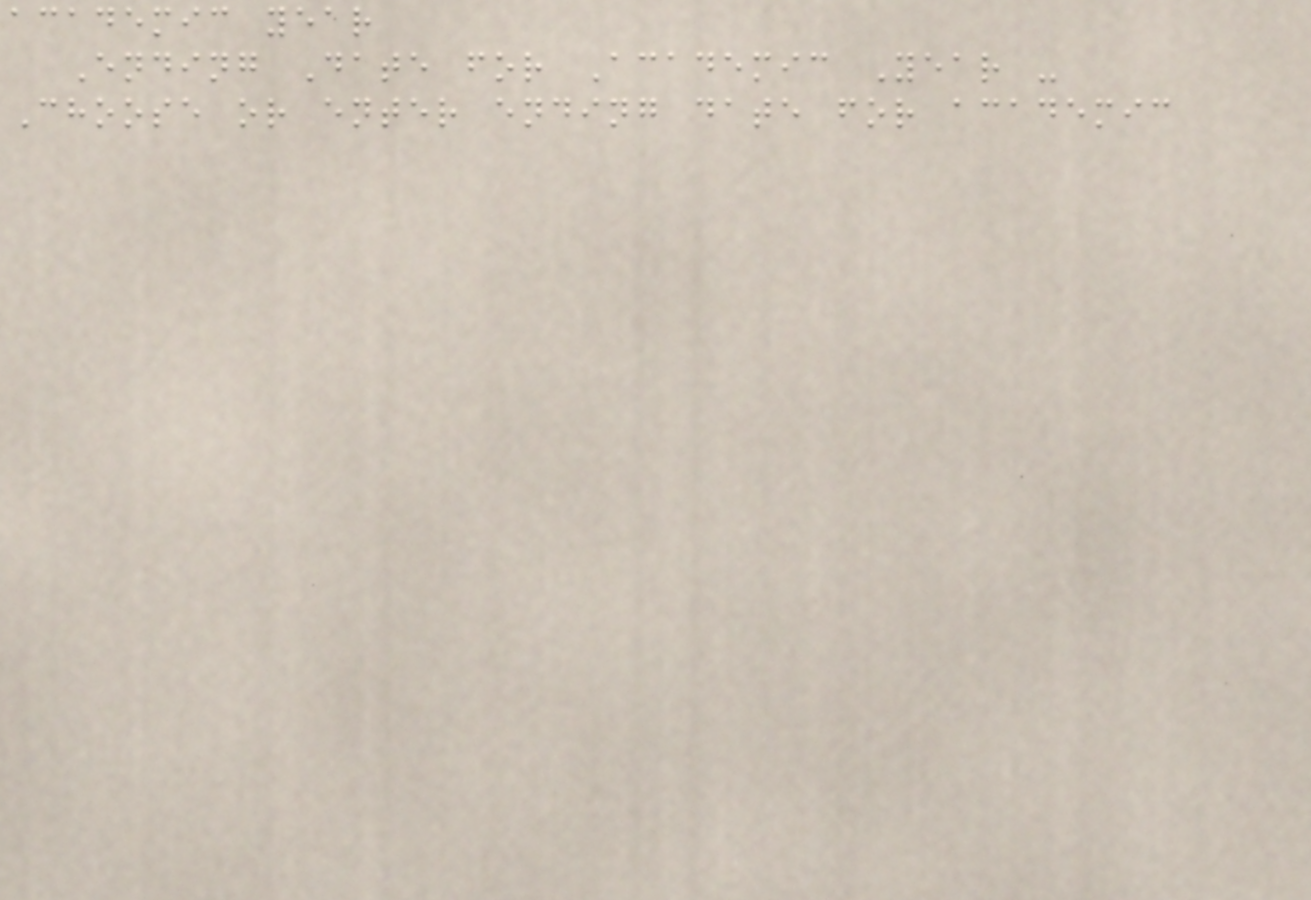academic year
Ending Date for Academic Year -
Choose or enter ending date for academic
